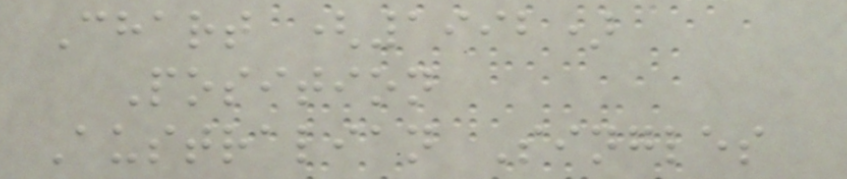Chart (1992)
Position
Australian Singles
